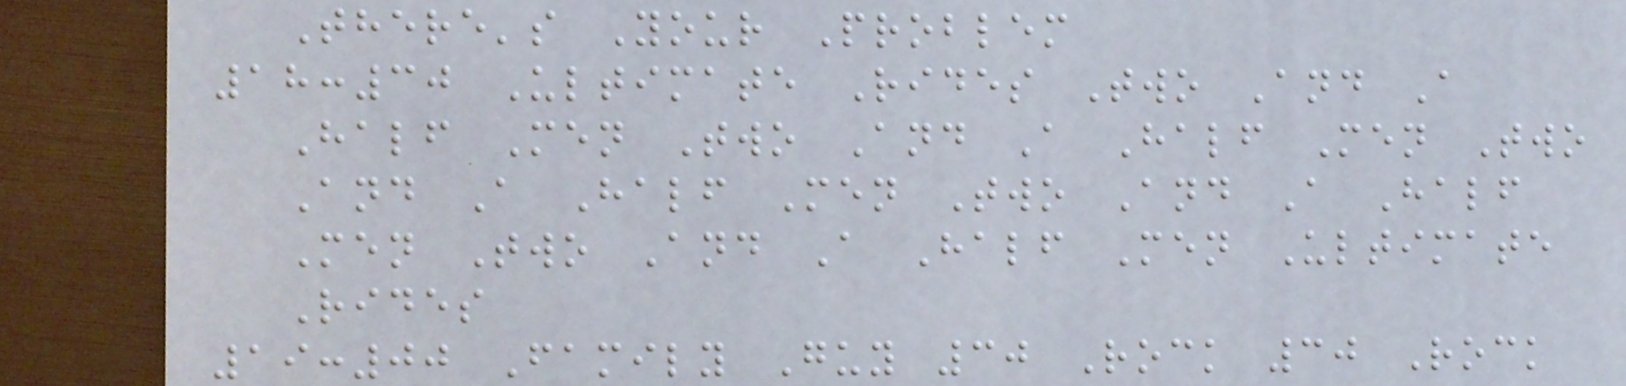There's Your Problem
18:30 Ultimate Rides Two And A
Half Men Two And A Half Men Two
And A Half Men Two And A Half
Men Two And A Half Men Ultimate
Rides
19:00 Family Guy 30 Rock 30 Rock
